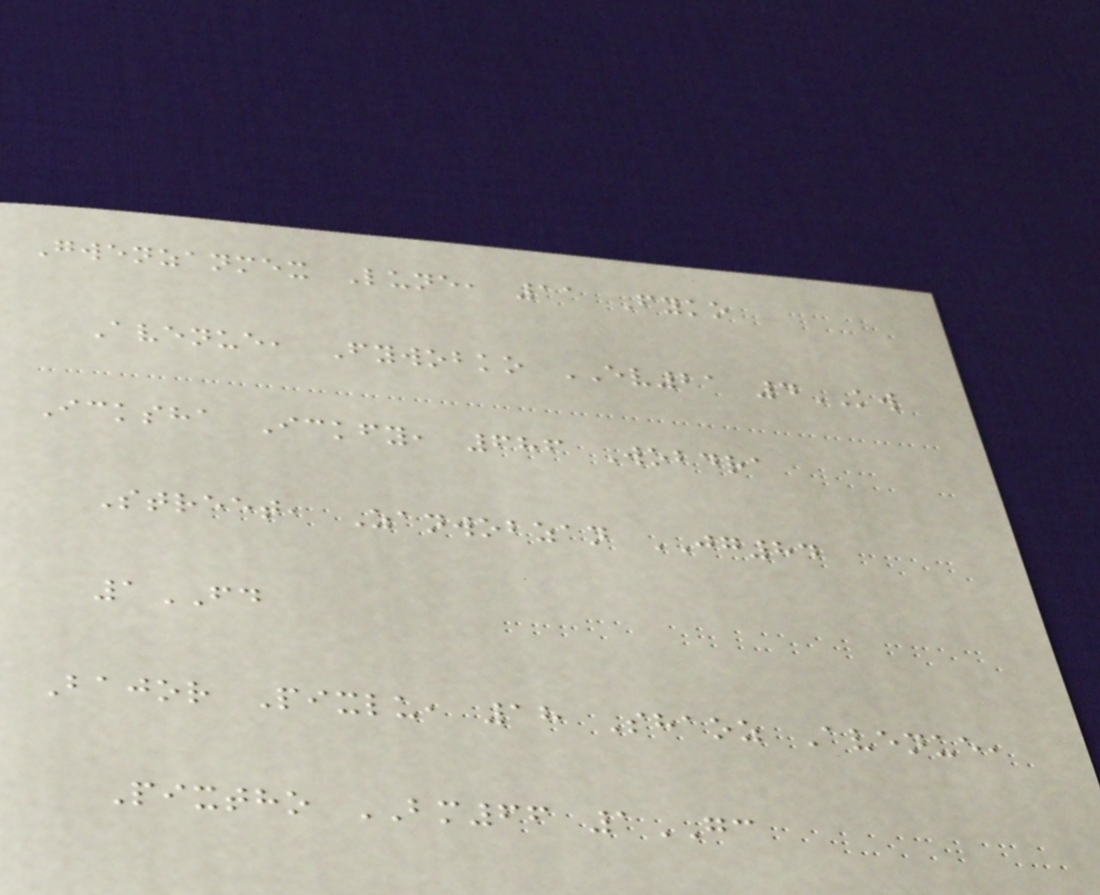Gwenzanmex Lune, 11 Fyko
Avenue, Fywobko EV21 4KW
Icksha Ickfy, 686 Wobdra
Street, Zanwobzan JG84
1FD
Bajor Pixlu, 18 Shaoz Avenue,
Pixtho BM66 1GC
